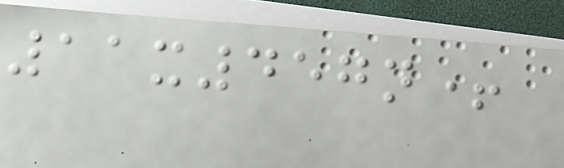11x457n+
